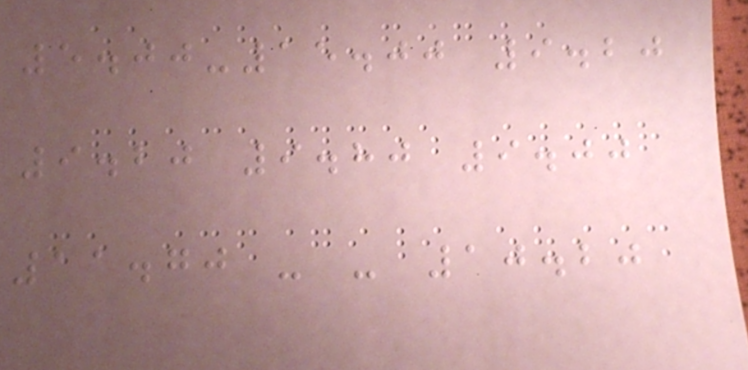5.00-15.00 9.20
9.20 9.80 9.00
11.70 - - 10.20
